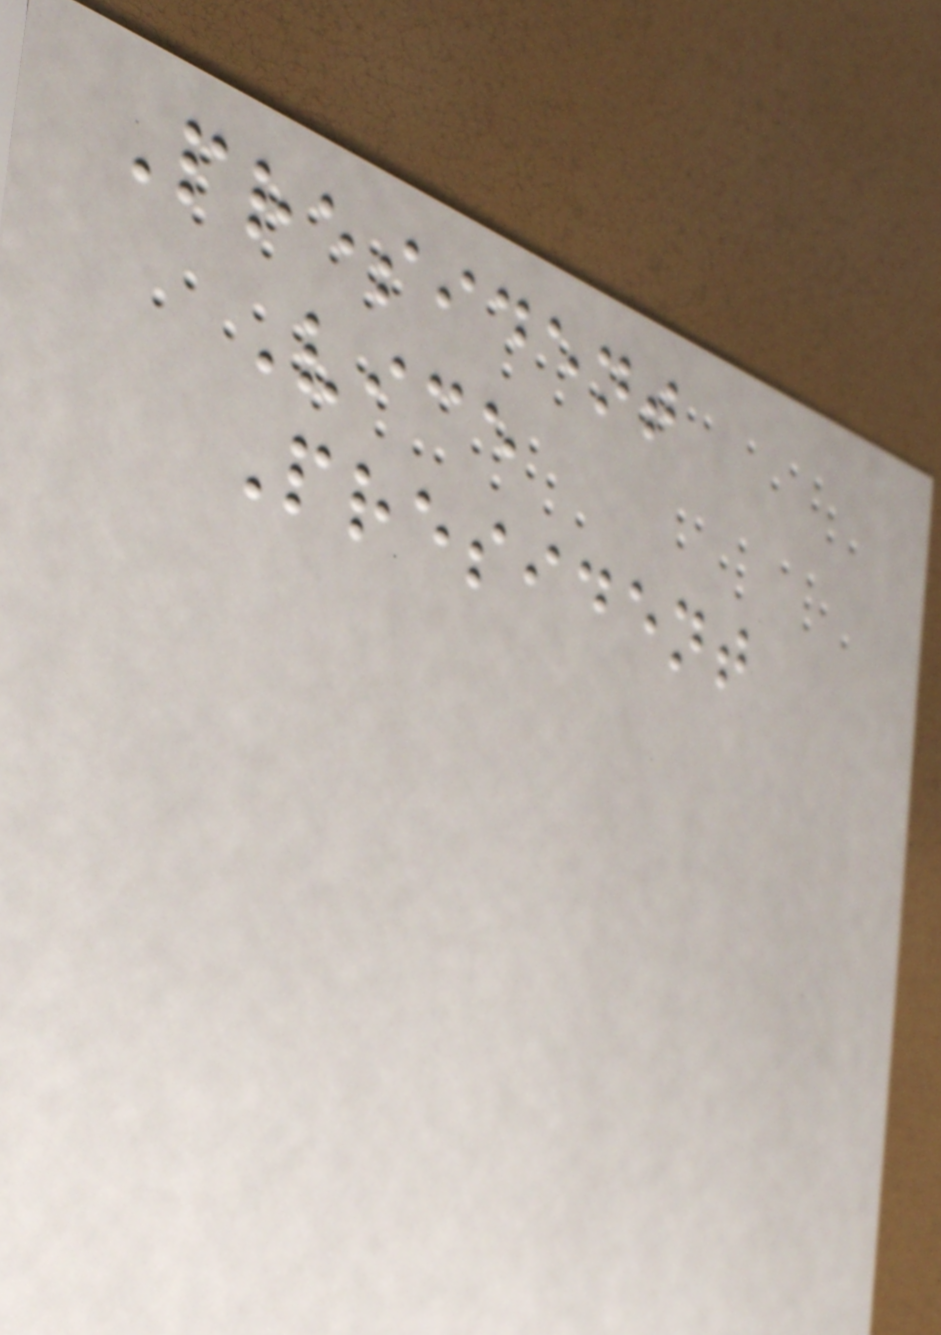President
Vice
President
